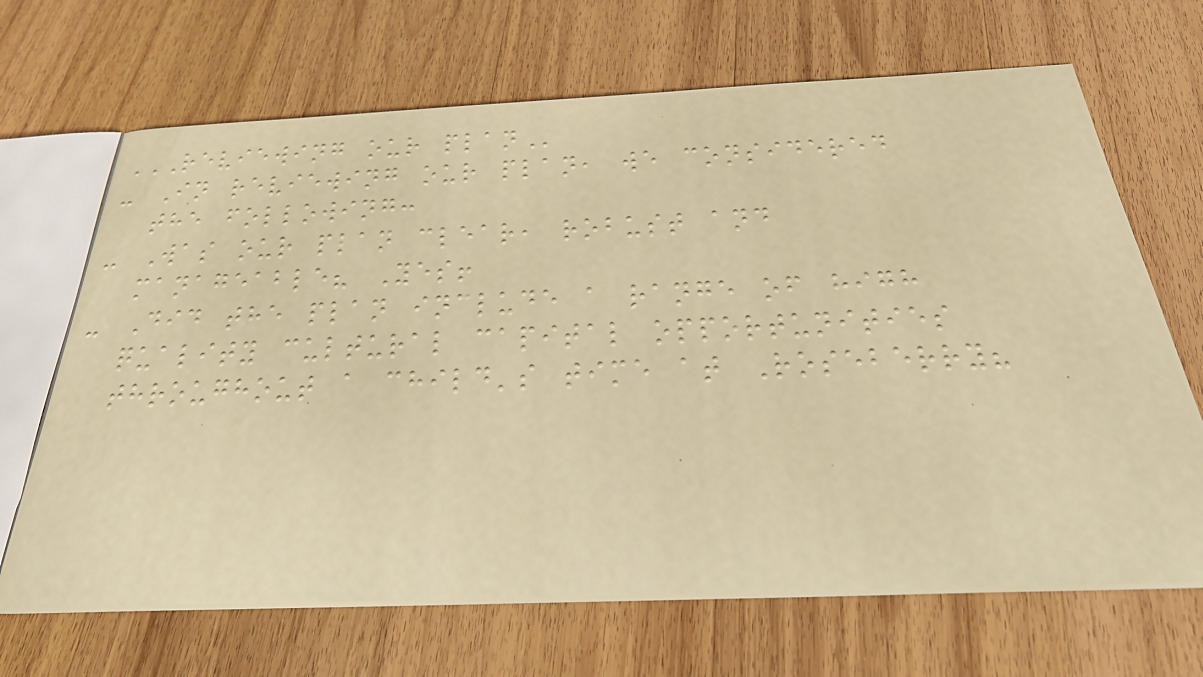REVIEWING OUR PLAN
- In reviewing our plan, we considered
the following:
- Was our plan clear, robust and
manageable? Yes!
- Did the plan include a range of high
quality cultural capital opportunities
throughout a child's time at Roseberry?
